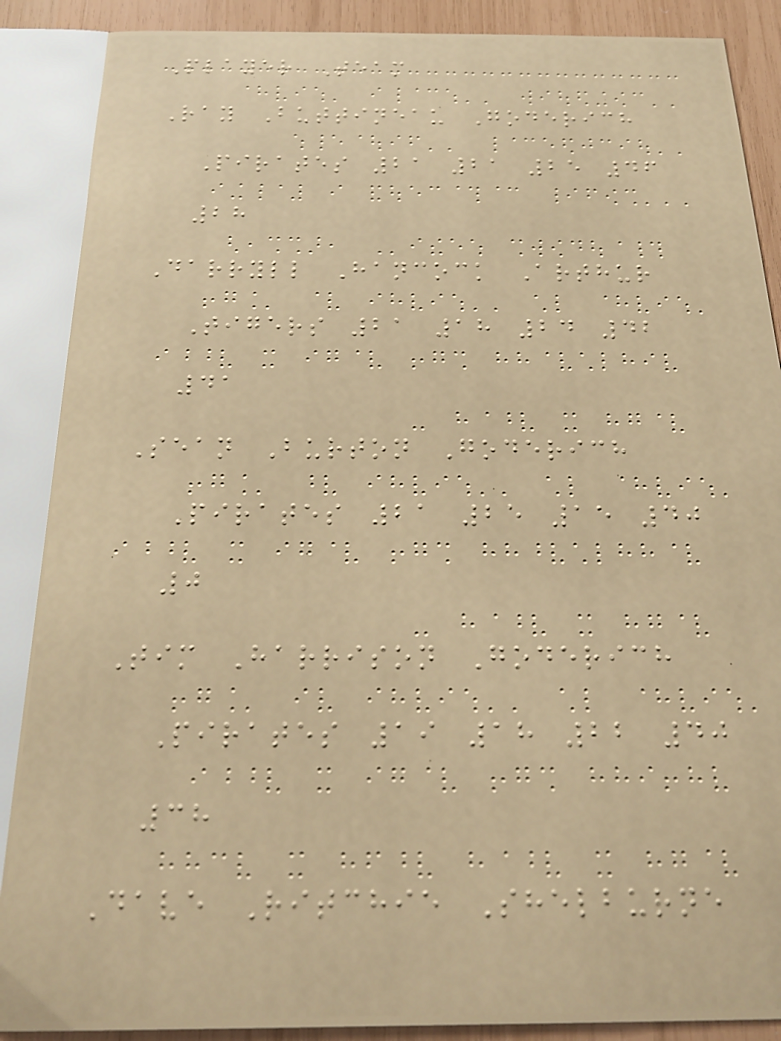Player Team
Ray Buttineau Goderich
Pirates 21 21 25 46
28
Darryll Hancock Arthur
Tigers 21 18 24 42
41
Sean Burton Goderich
Pirates 21 25 15 40
0
Tim Harrison Goderich
Pirates 19 18 22 40
38
Dave Ritchie Shelburne
